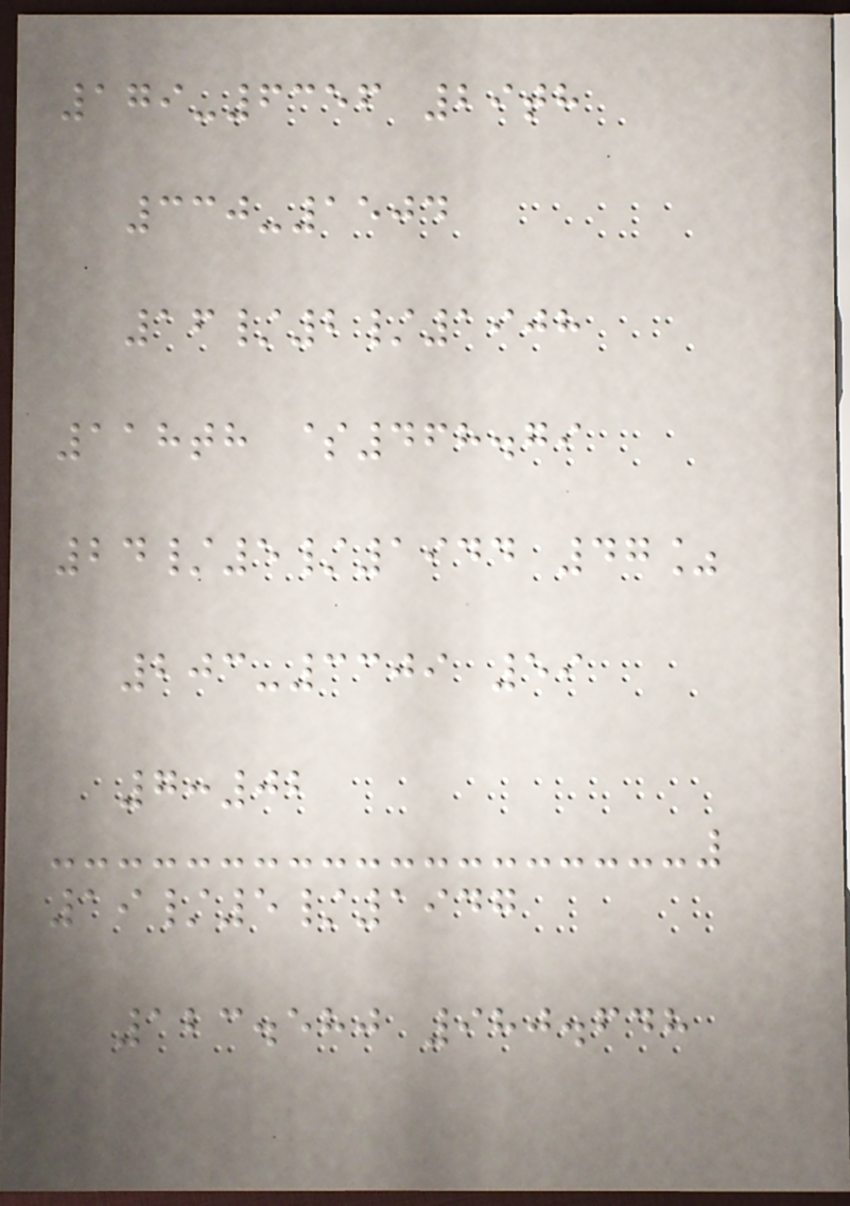179-6356 29th
330-1504
16/2/1908
118th $468.79
24/5/1944 47%
203-3309 59
7:02
19/5/1947
123.580 980.648
